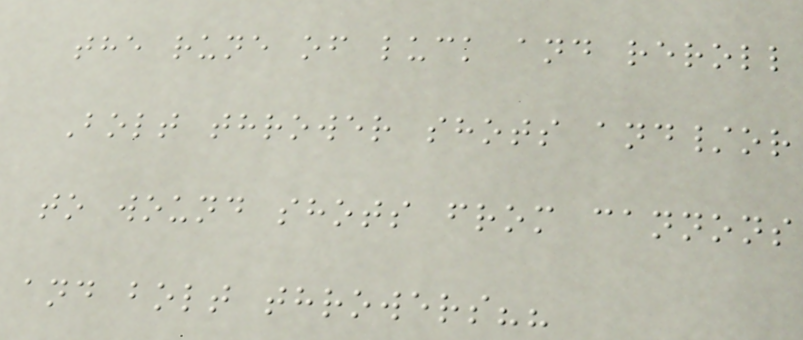the rune of luck and reroll
Bolt thrower shots and/or
to wound shots from cannons
and bolt throwers??
